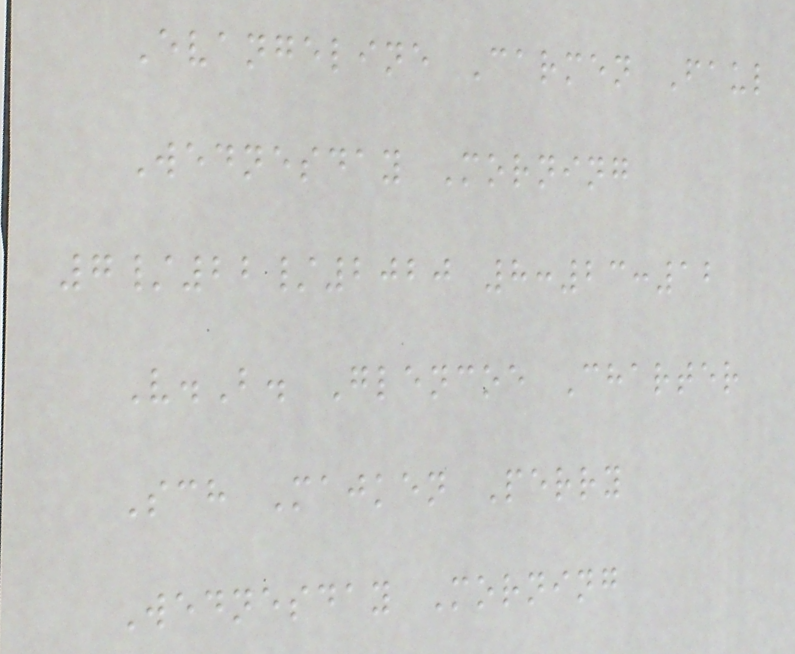Evangeline Carmen Faul
Wednesday Morning
7/22/2020 8:23:12
V.B. Glencoe Charter
Sch Majken Perry
Wednesday Morning
